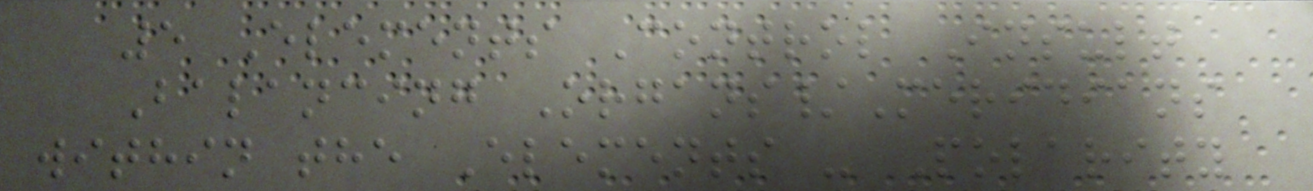5 Elements Control Insult
Balancing Organs/Meridians
within the Elements - Polarity
